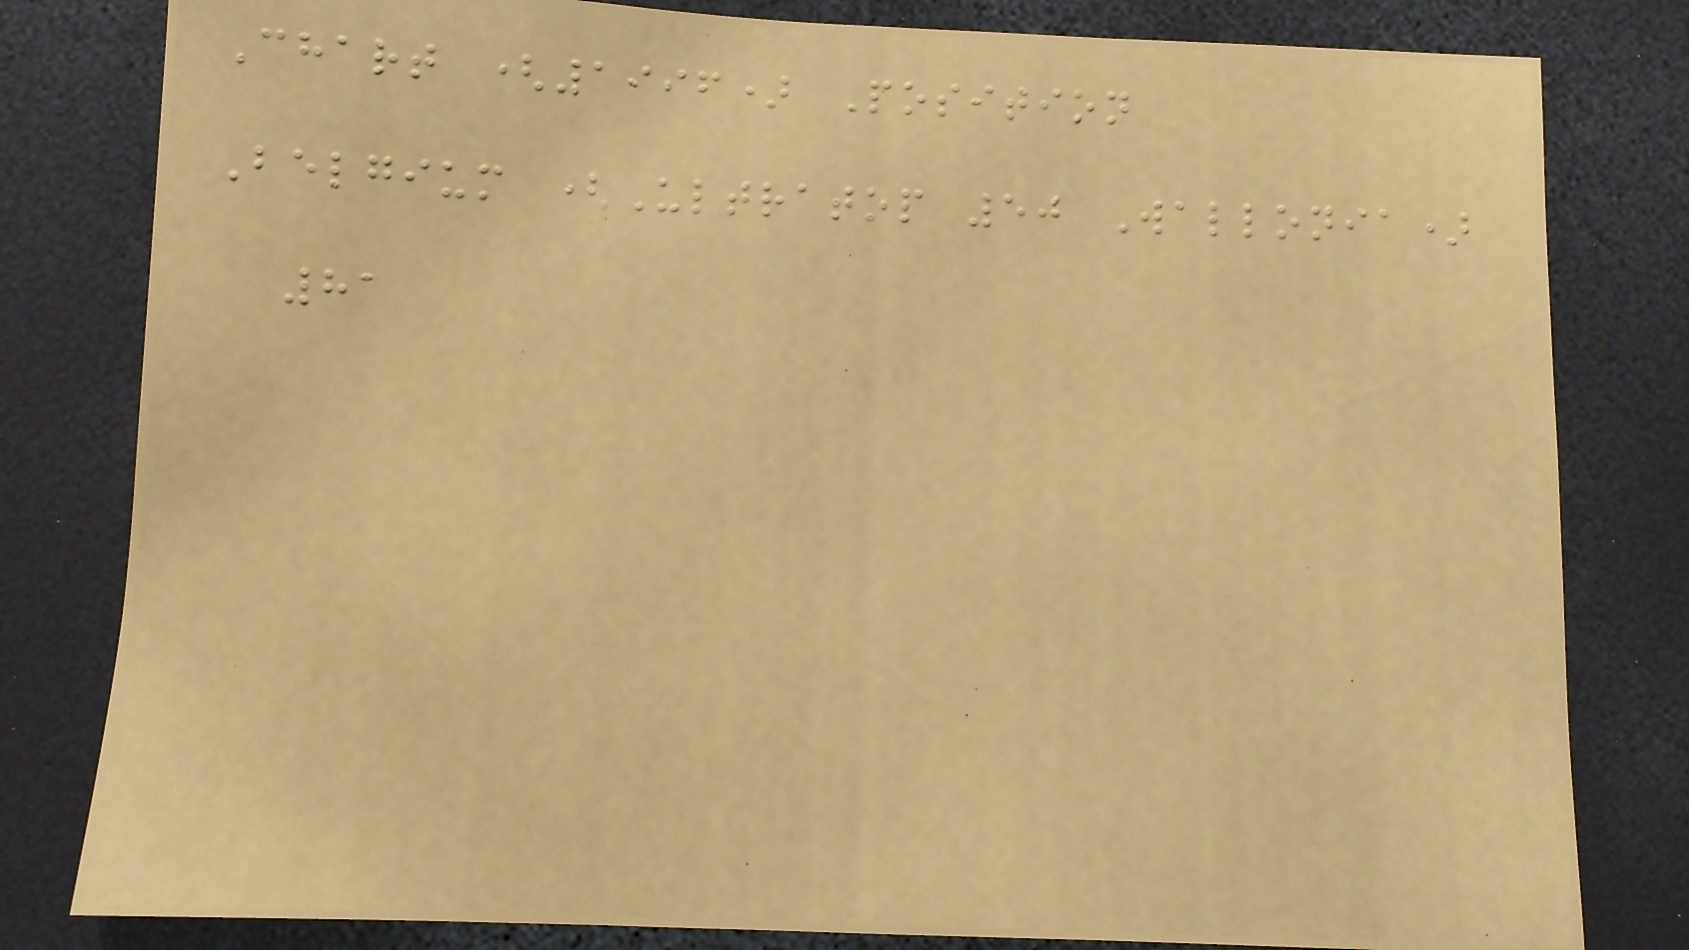Chart (1996) Position
Belgium (Ultratop 50 Wallonia)
81
